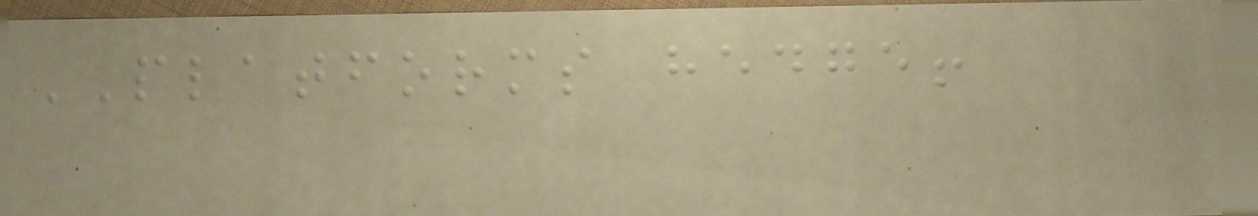PLATFORMS hedge!
